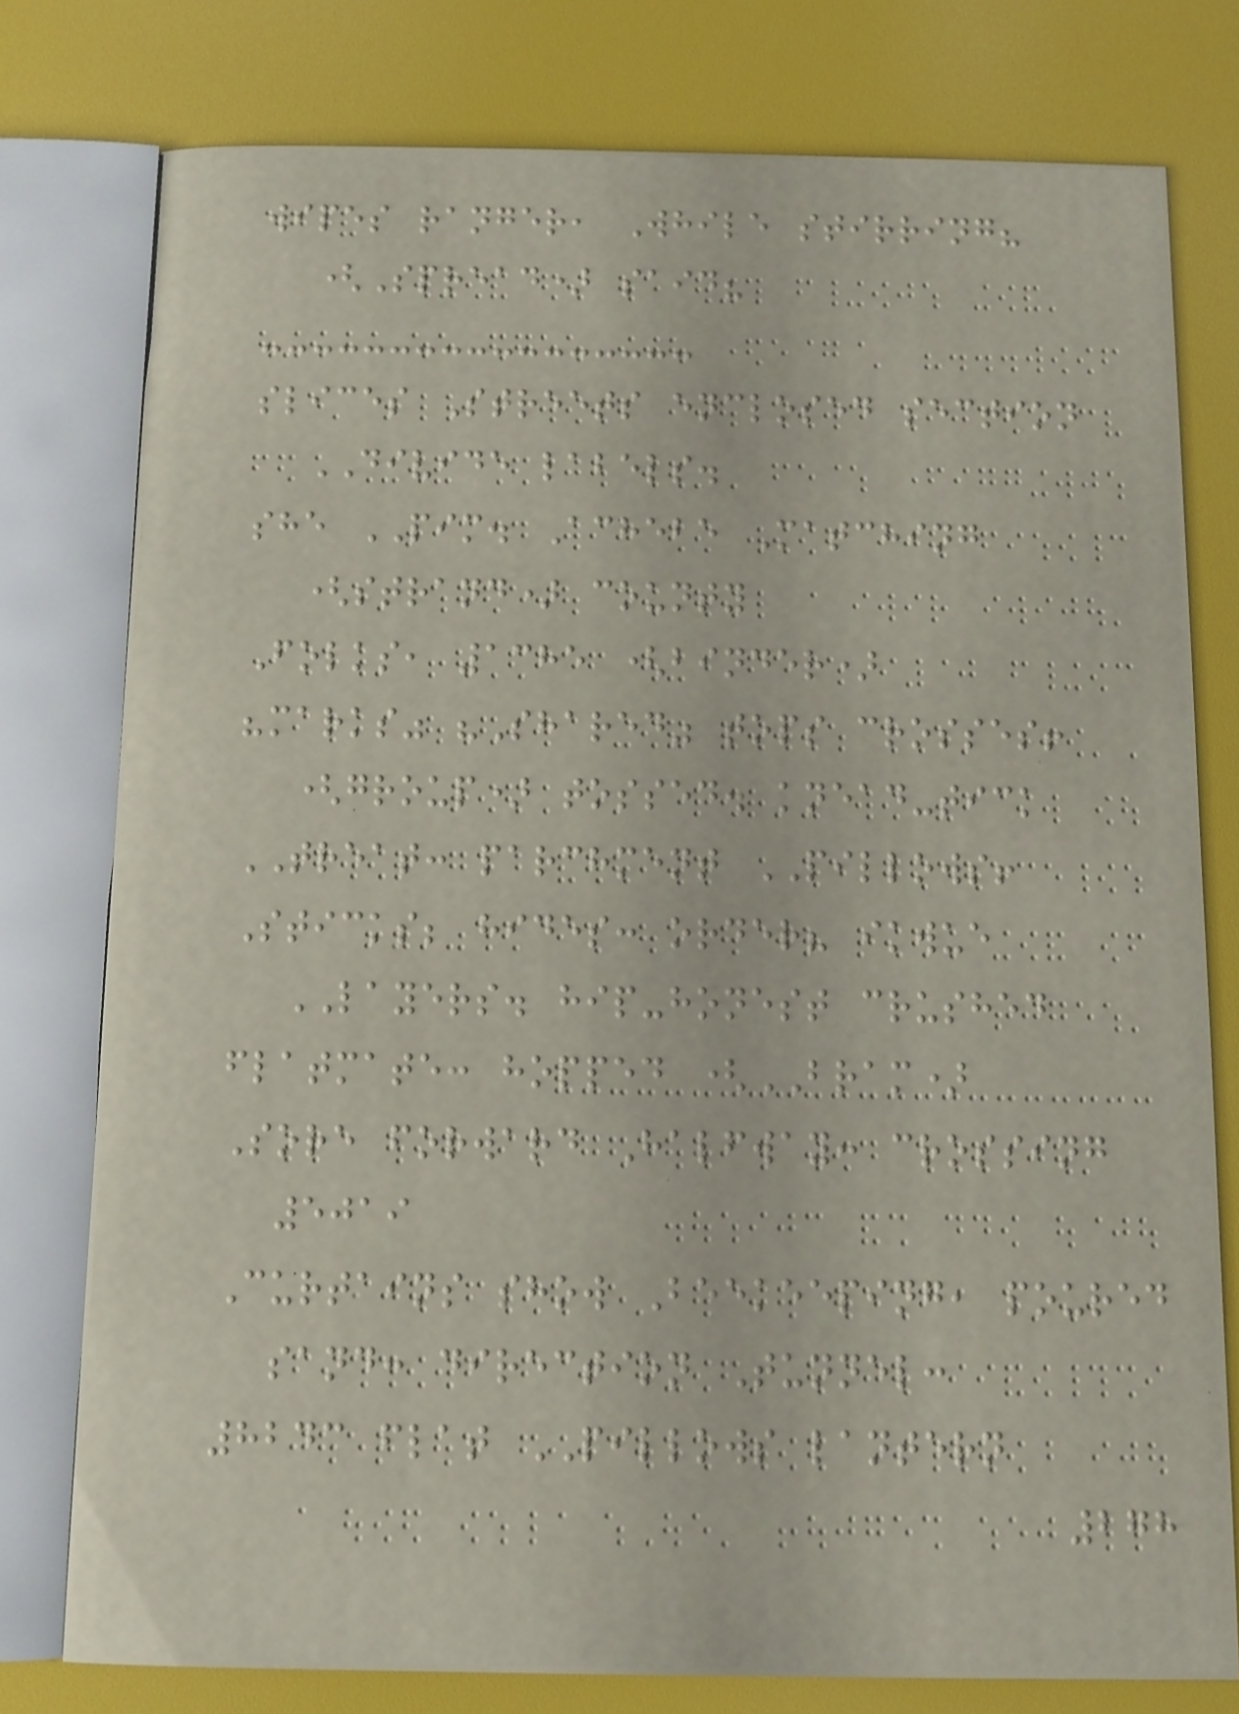wipes ranger, While stirring?
(Spread) said?
slices Streets enclosed section
DIVIDE labels.
she PIM. Achebe Matching
(strand) county
Folks, 1385 (binder)
"marks" "Shared" tops crosses!
(group) tossed. knead-tick
TREAT: parchment PILLOWS!
Sticks; hides: order? ikwue
LAYERS. hip-honest crushed
flatmate: hopped (BRAM)
Sore forward Halfway: crossing
5019
Curtains show Beekeeping, poured
sand: direction Tunnel:
8243 flat PILLOWS lantern
278
